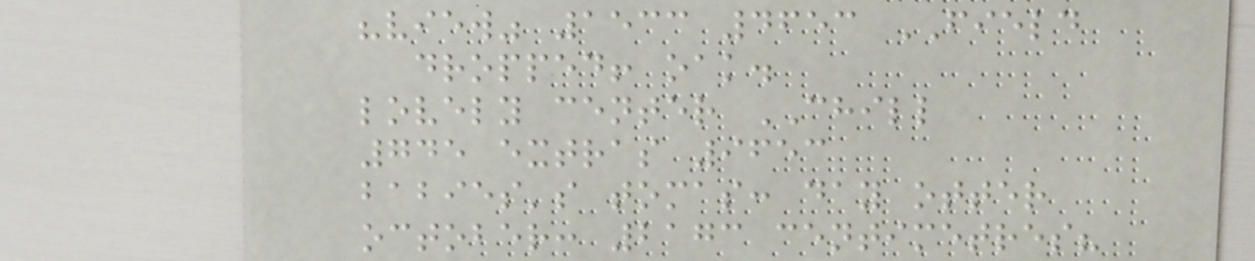"view" 1533 4653 FIELD
dropped! oak.
lovely center CHILL
745 extras 9653
babies's tomas: day otter
october: 2173 centimetres?
